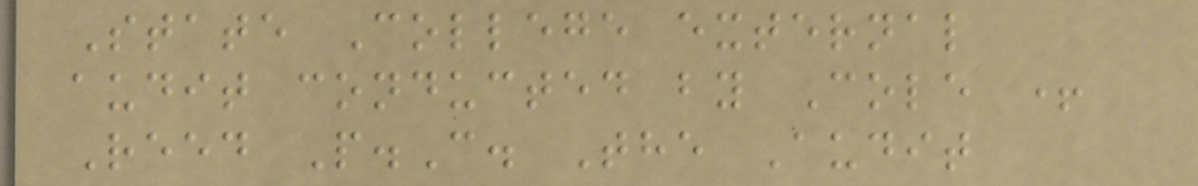State College external
audit conducted by Cole +
Reed P.C. The Audit
